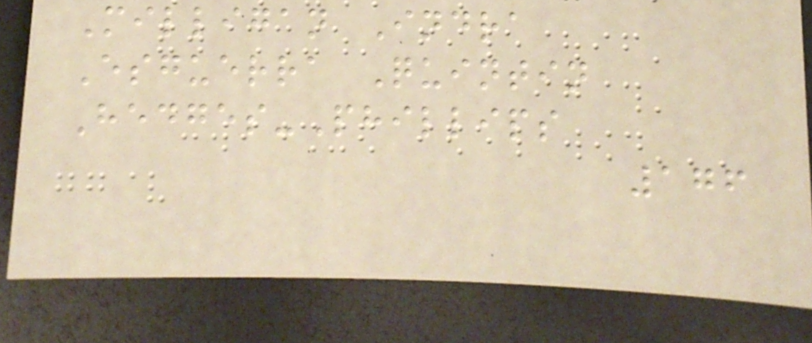Milligan Indra
Esguerra Quintin
Hedges-Phillips
176
